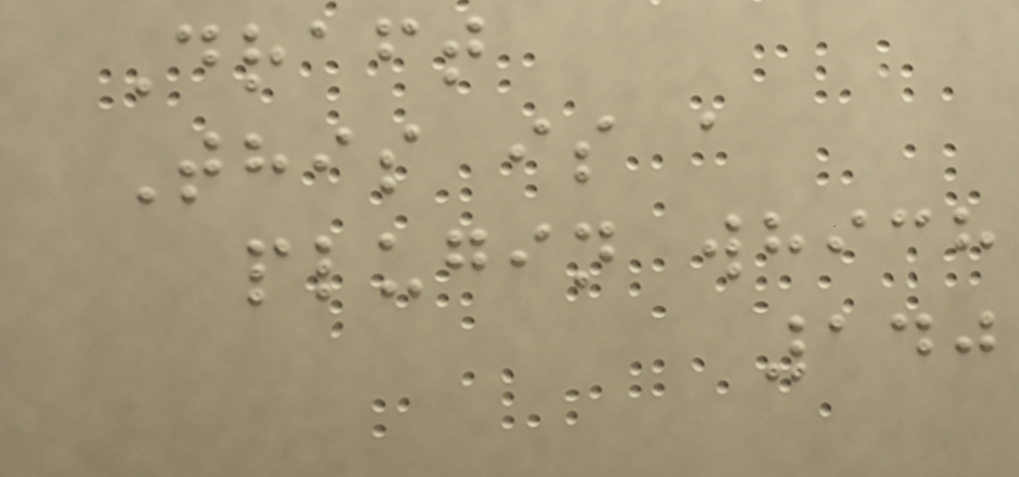Draft
This is a
plugin which
140
